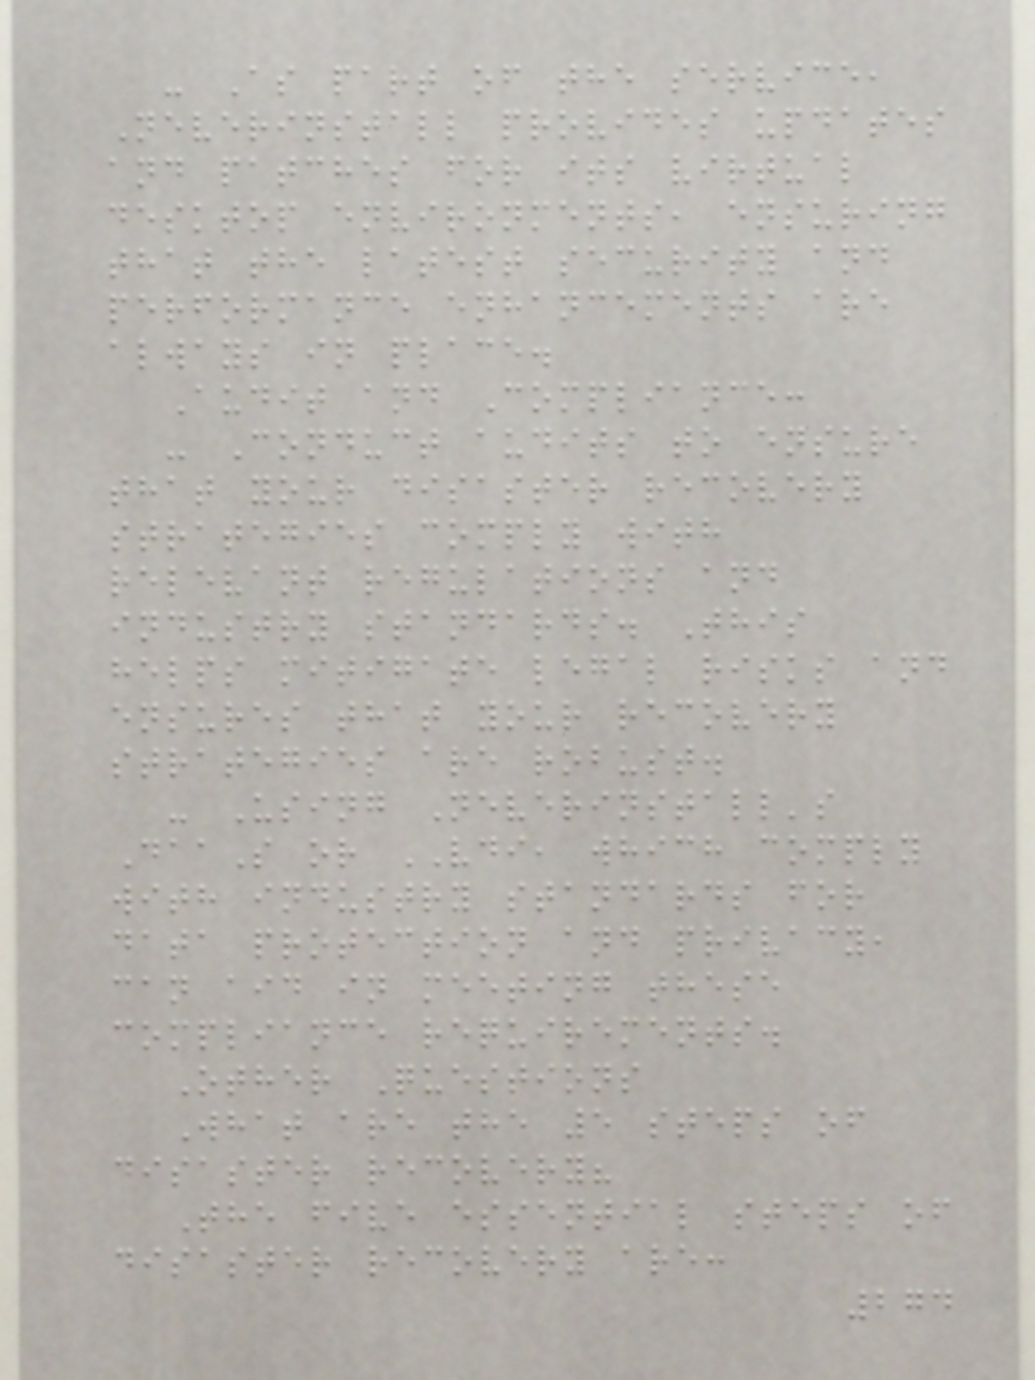- As part of the service,
Neverinstall provides updates
and patches for its virtual
desktop environments, ensuring
that the latest security and
performance enhancements are
always in place.
Audit and Compliance:
- Conduct audits to ensure
that your disaster recovery
strategies comply with
relevant regulations and
industry standards. This
helps mitigate legal risks and
ensures that your recovery
strategies are robust.
- Using Neverinstall's
DaaS or VDI, which comply
with industry standards for
data protection and privacy,
can aid in meeting these
compliance requirements.
Other Questions
What are the 5 steps of
disaster recovery?
The five essential steps of
disaster recovery are:
274
